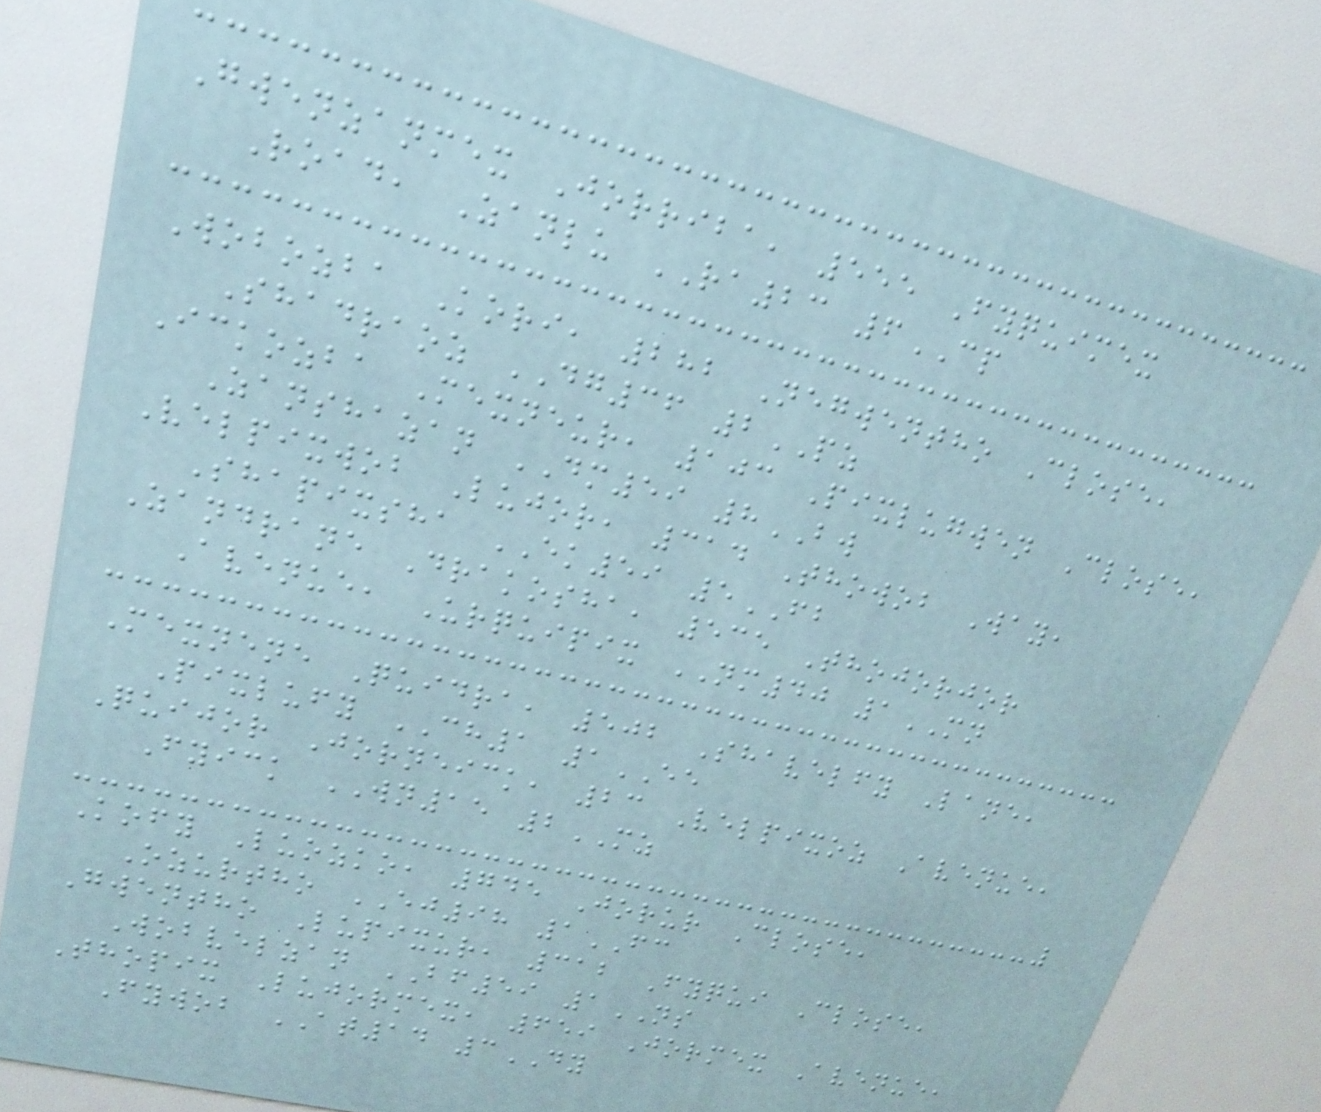Gwenzanmex Jorriba, 555 Fyquimex
Road, Zanlu RA23 6CP
Wobozba Kori, 282 Negwentho Close,
Shadraoz DG36 2PZ
Ickozba Mexneur, 103 Pixlugwen Close,
Zanshazan DM59 8BW
Velpixwob Lujor, 314 Thowob Way,
Shapixsha EK59 5FB
Zandrane Drakosha, 535 Thojorjor
Avenue, Urquipix NM40 1MN
Mexnene Quidra, 502 Shavelfy Lane,
Pixlufy CH1 1EE
Quijor Jorneick, 23 Velpixoz Avenue,
Fyick WN15 2MZ
Kofy Luozko, 745 Jorur Close,
Ozurtho EJ98 1FC
Gwentho Lupixur, 312 Fyqui Close,
Wobvelzan BF59 1NS
Thopix Lujormex, 659 Jormex Avenue,
Fywob AT14 3DY
